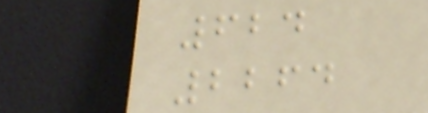624
2264
